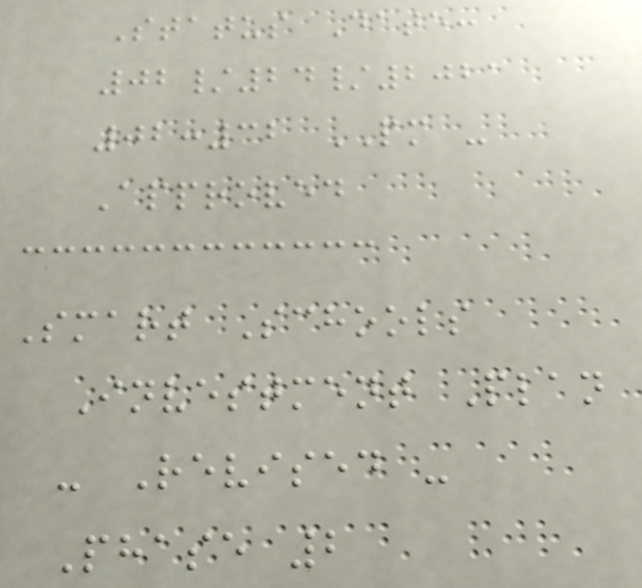Status Date:
02/24/2021
02:32 PM -
Approved
Smart Schools
Investment Plan
- Revised -
Phase 2
